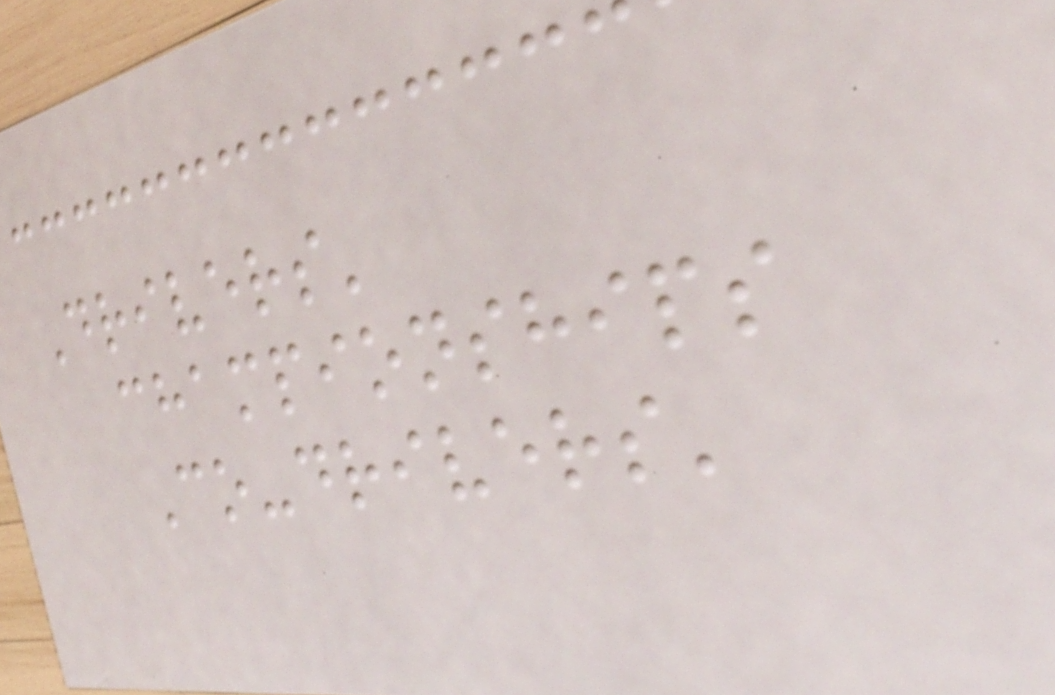Drivers'
championships
Co-drivers'
